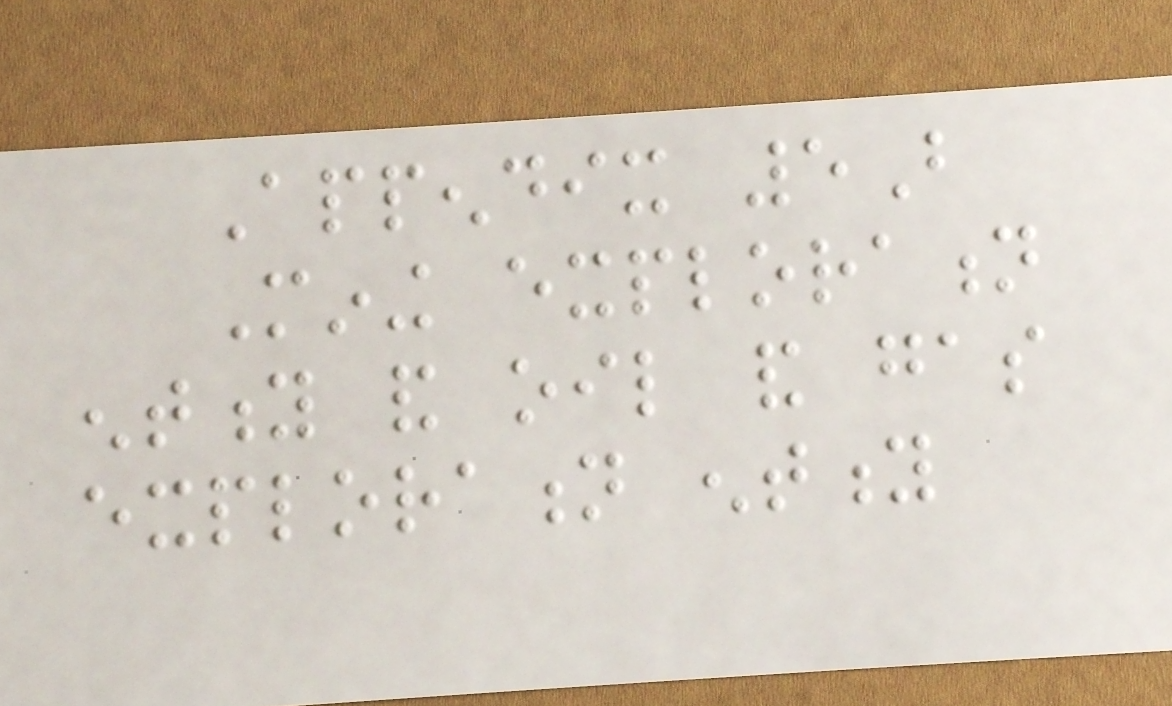Appendix 5B
Mining exploration
entity and oil and gas
exploration entity
